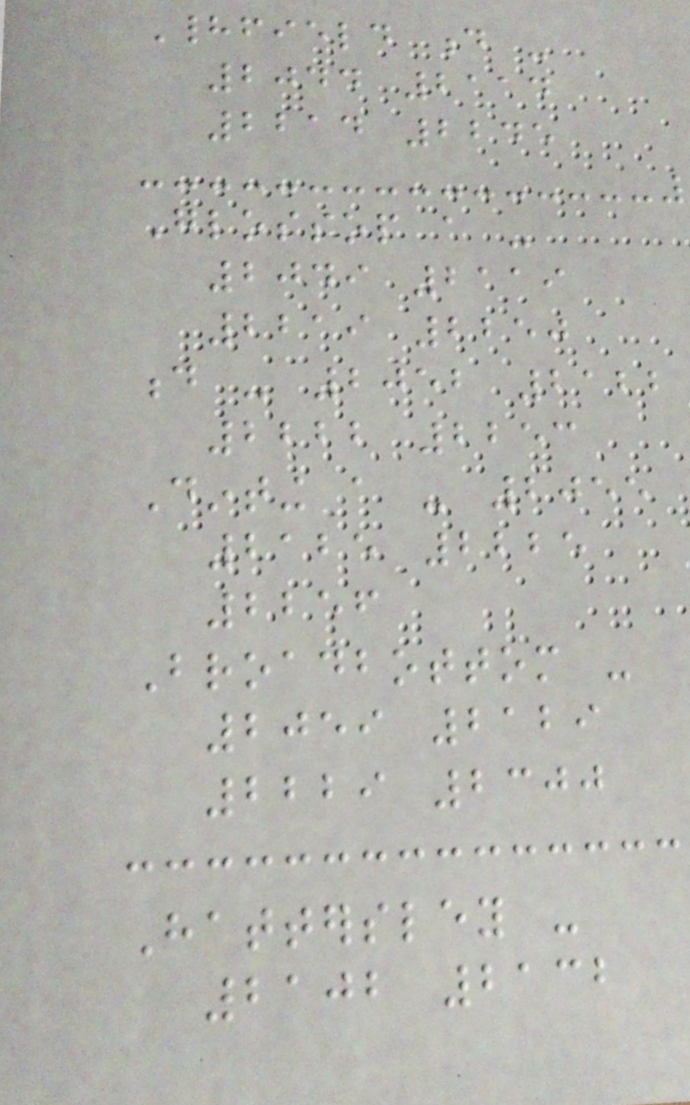Hadfield d -
2044 2114
2214 2245
Glossop a -
2049 2119
2219 2250
d - 2052 2122
2222 2253
Dinting a - 2055
2125 2225
2256
Broadbottom -
2059 2129
2229 2300
Hattersley -
2102 2132
